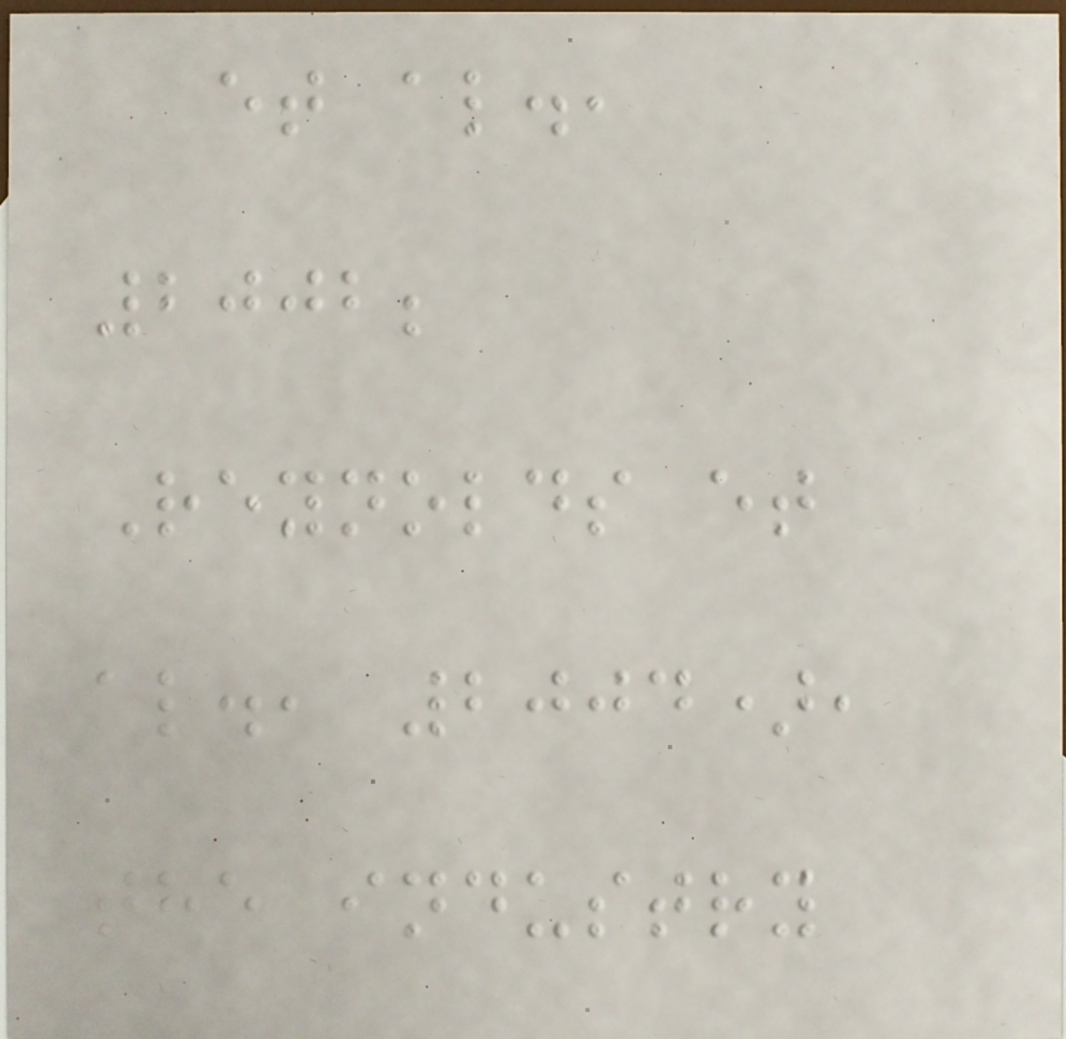et al.,
2002;
Reynolds et
al., 2004),
the industry
